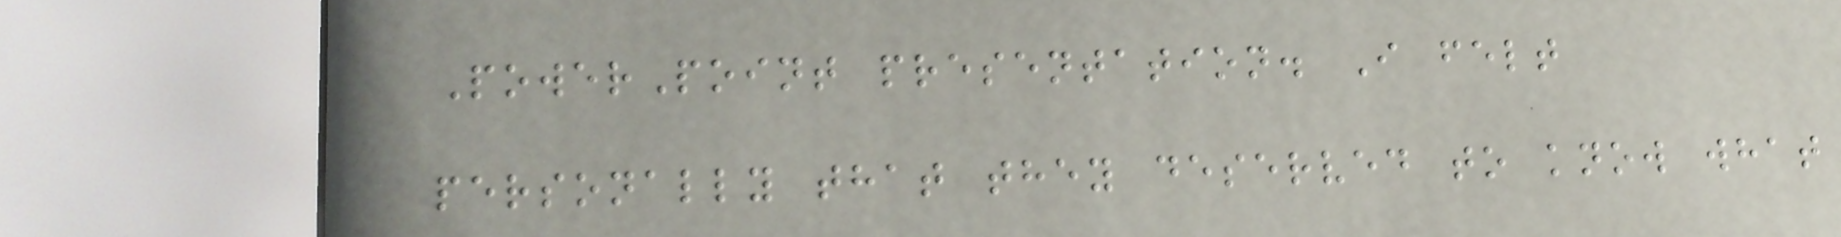PowerPoint presentation. I felt
personally that they deserved to know what
